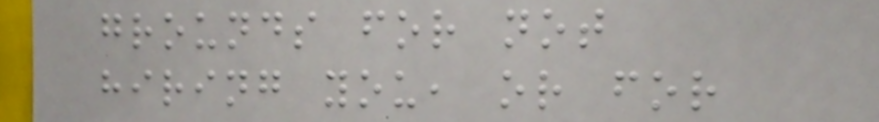grounds for not
hiring you, or for
